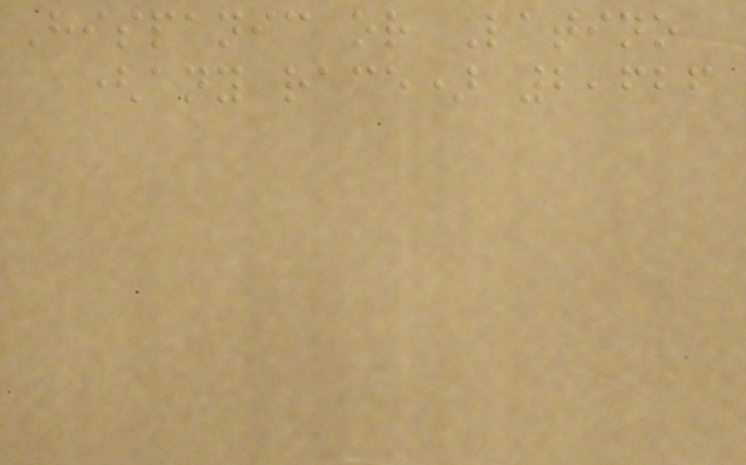Hispanic or Latino
(any race) 2,626
